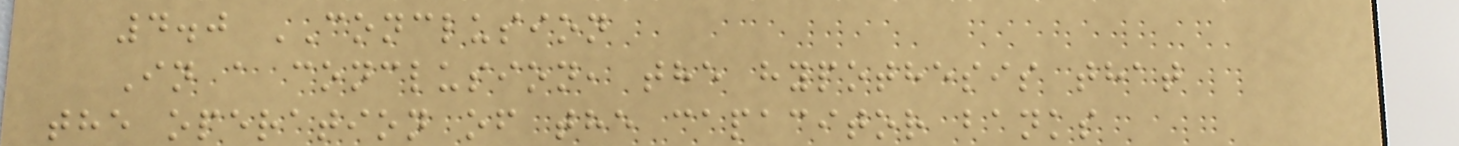4.0 CONCLUSION
In a conclusion, the hypothesis that
the operation of the capacitor banks
